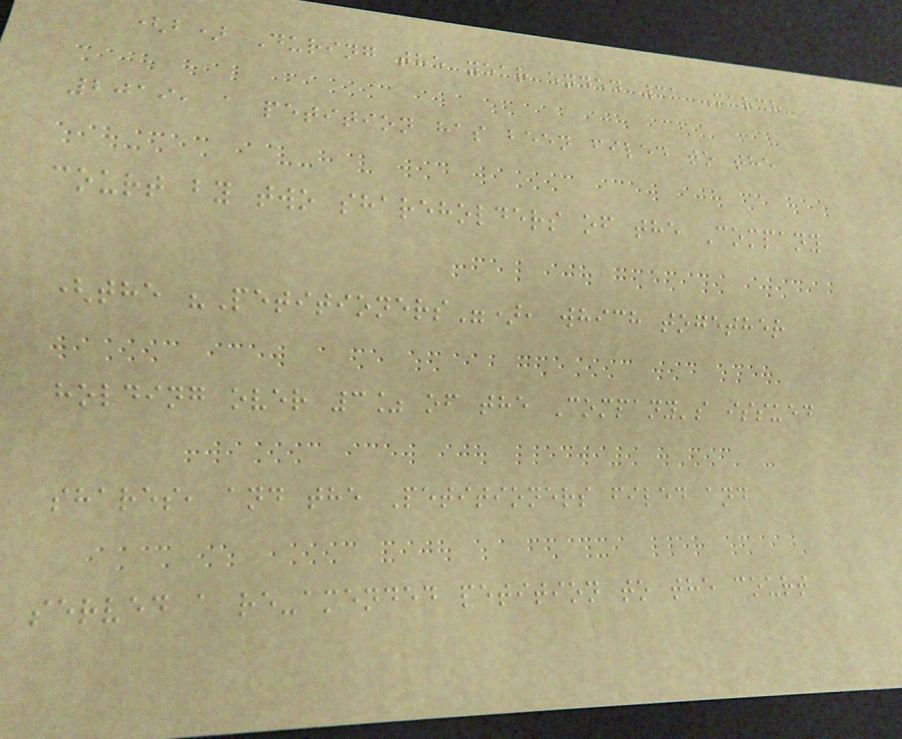(b) During the year ended 31 March
2019, a petition has been filed to the
court by two shareholders of the Company
(the "Petitioners"), which together
holding over 3% of the Company's issued
shares, and the Petitioners filed and
served a re-amended petition to the court
